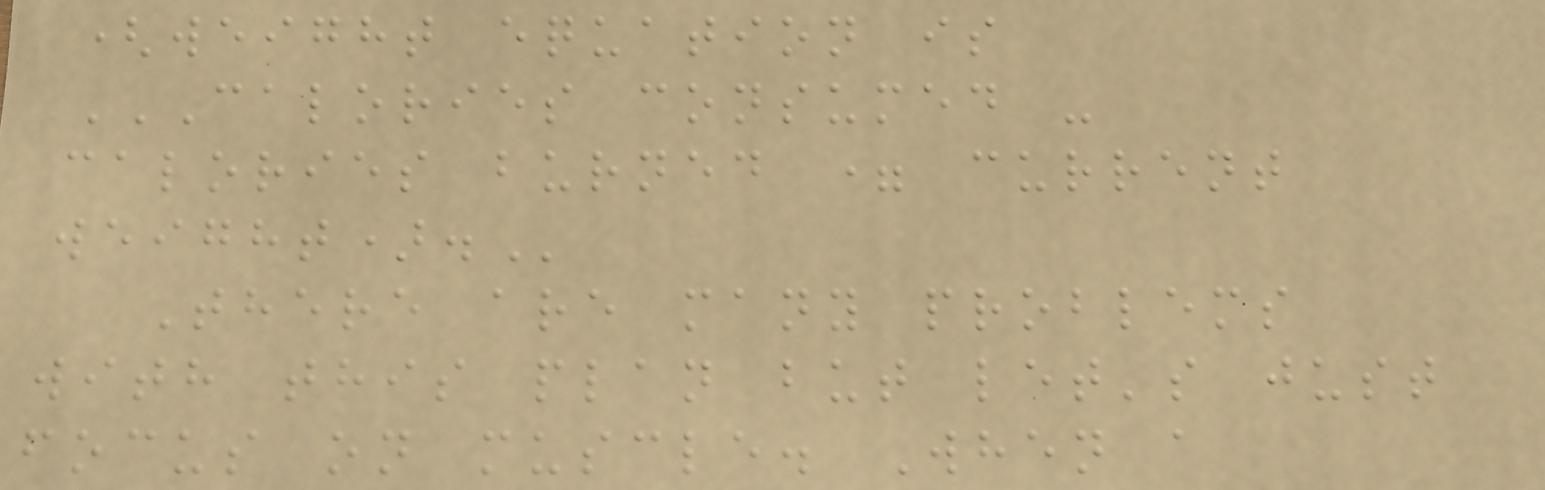(weight equation is
CALORIES CONSUMED -
CALORIES BURNED = CURRENT
WEIGHT).
There are many problems
with this plan but let's just
focus on muscle. When a
